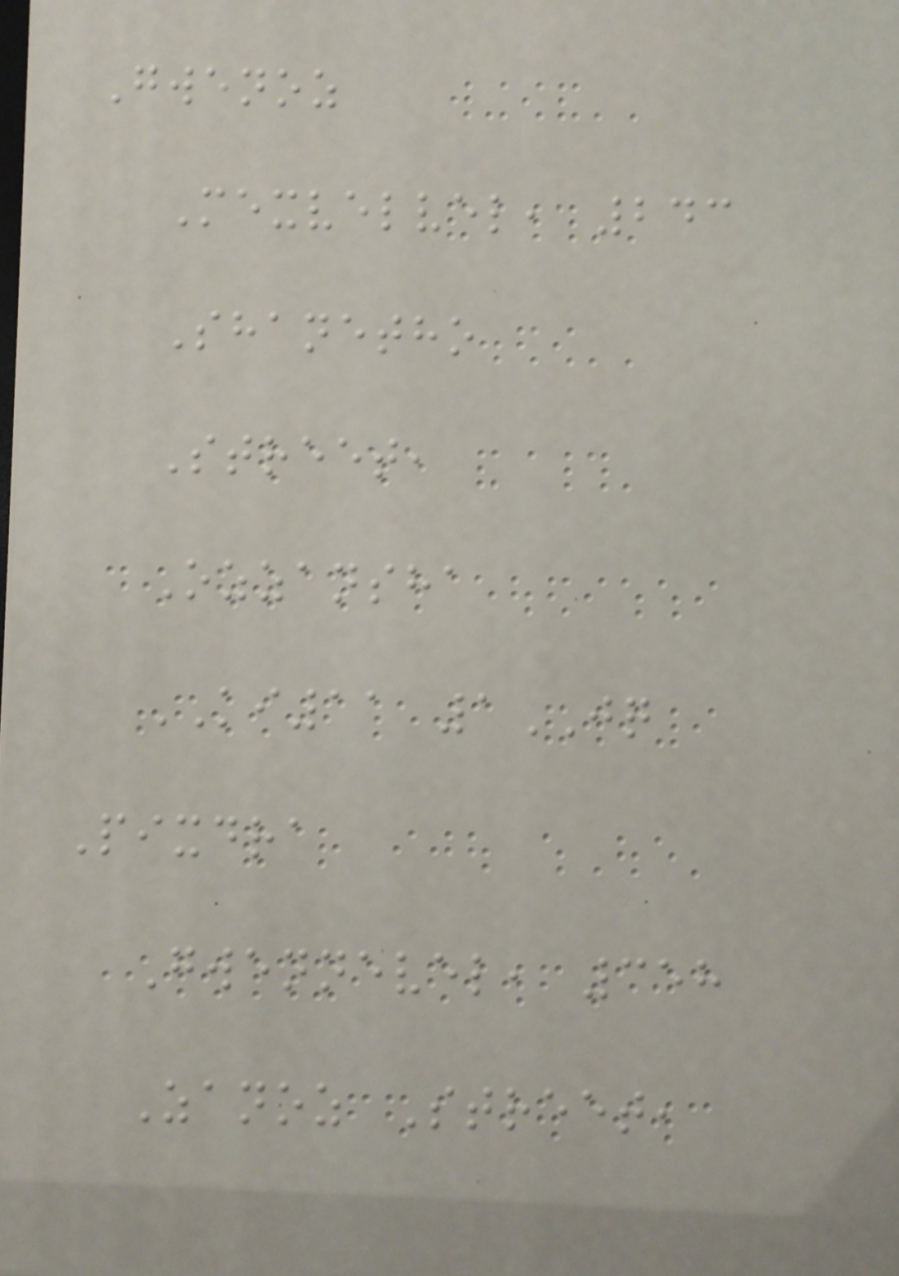Gwenoz
Mexvelvel, 243
Shanetho
Street,
Ozzansha
KI11 1JQ
Pixdra
Gwennevel, 358
Zanoz Street,
